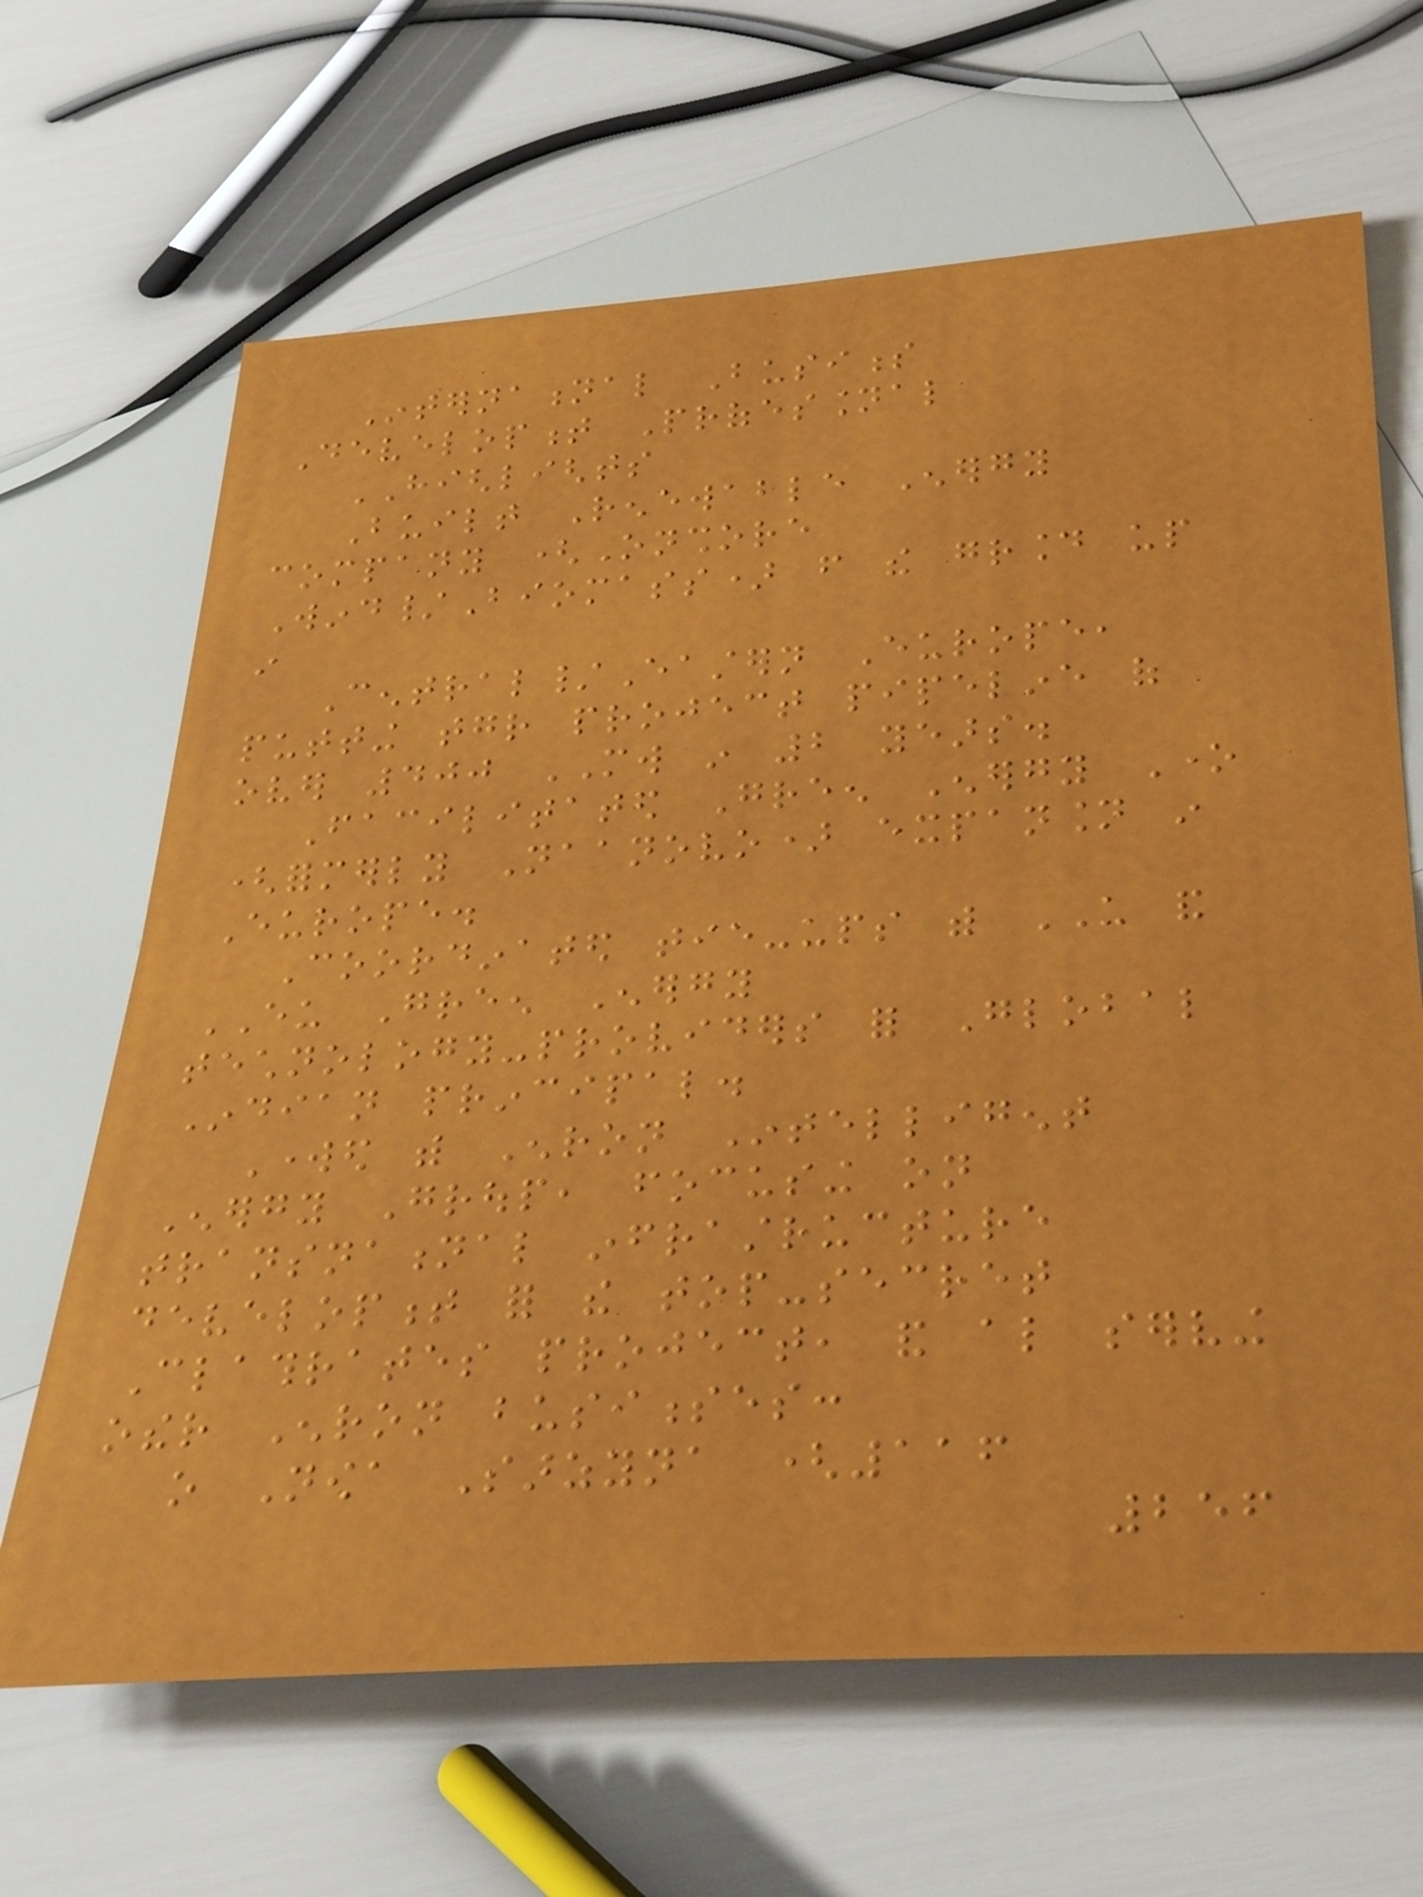International Business
Development Professional
HIGHLIGHTS
Built Renewable Energy
company (Onshore
Wind/Biomass) from the ground up
in
Central/Eastern Europe,
putting together project pipeline of
over 400 MW in 2 years.
Facilitated Green Energy One
(formerly Naanovo) expansion in
Europe.
Coordinated tie-ups with US and
EU Green Energy
technology-providers for Global
Indian principal.
Worked with Enron Intelligent
Energy Group, focusing on
transnational infrastructure
development for the top-secret
Clathrates project, and also serving
other Enron businesses:
o Nowa Sarzyna (116
256
